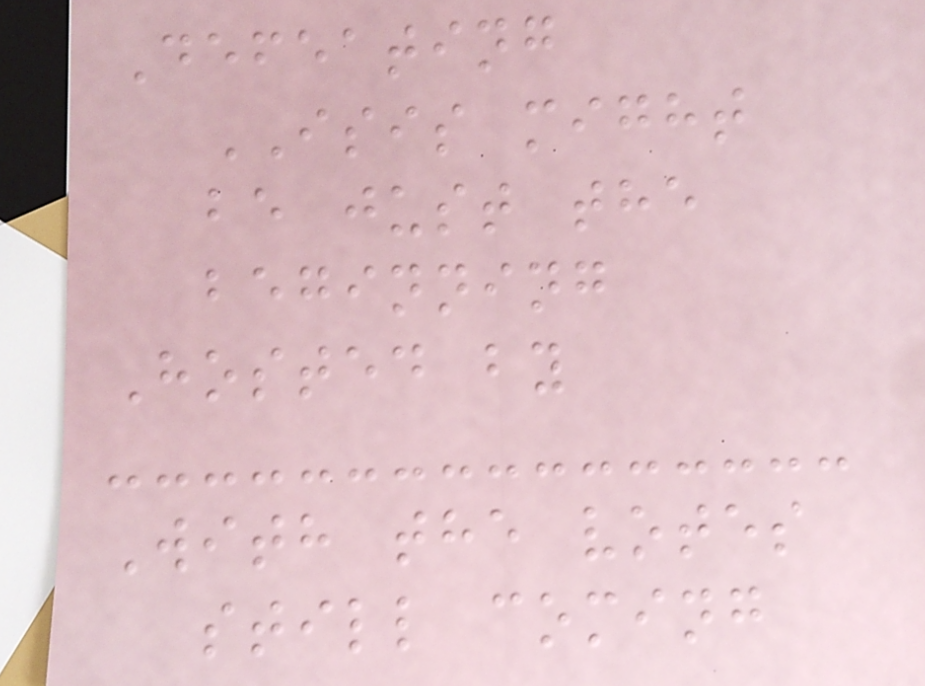Defeating
ISIS might
be just the
beginning
Hosted by
With the votes
still coming
